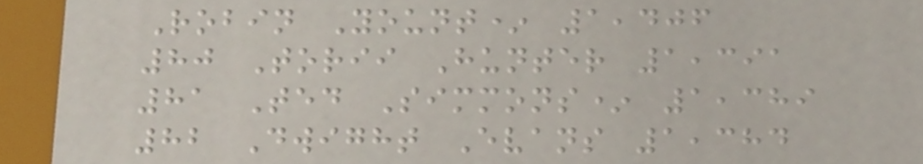Robin Yount* 1,406
80 Torii Hunter 1,391
81 Ted Simmons* 1,389
82 Dwight Evans 1,384
